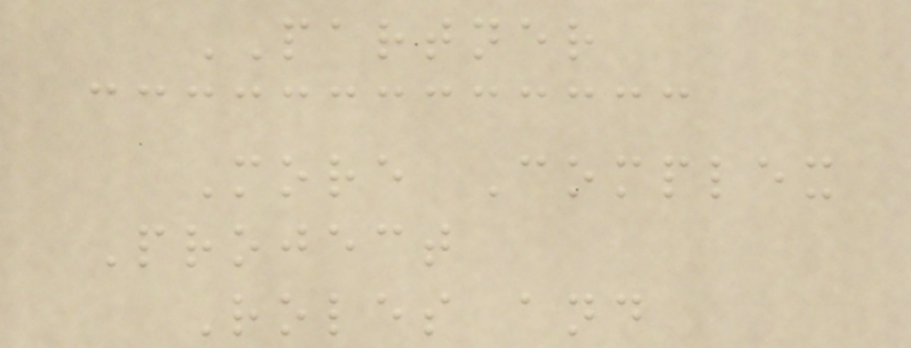PARTNER
More Complex
Project
Roles and
